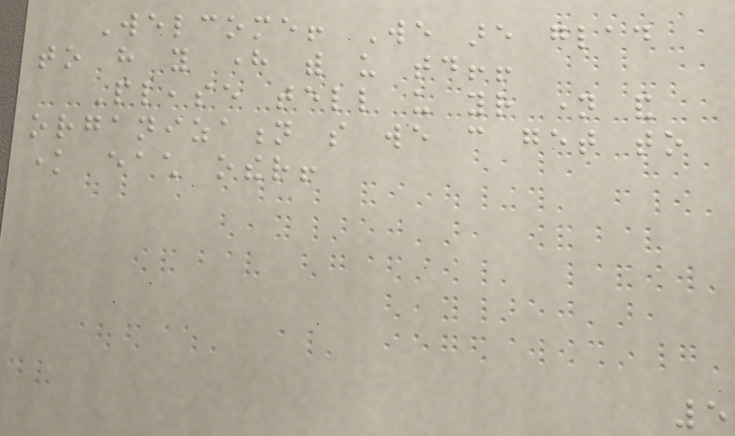Welcome! We are glad
to have you here with us today!!
Please tell us your name and
organization so we can get to
know each other!
5
